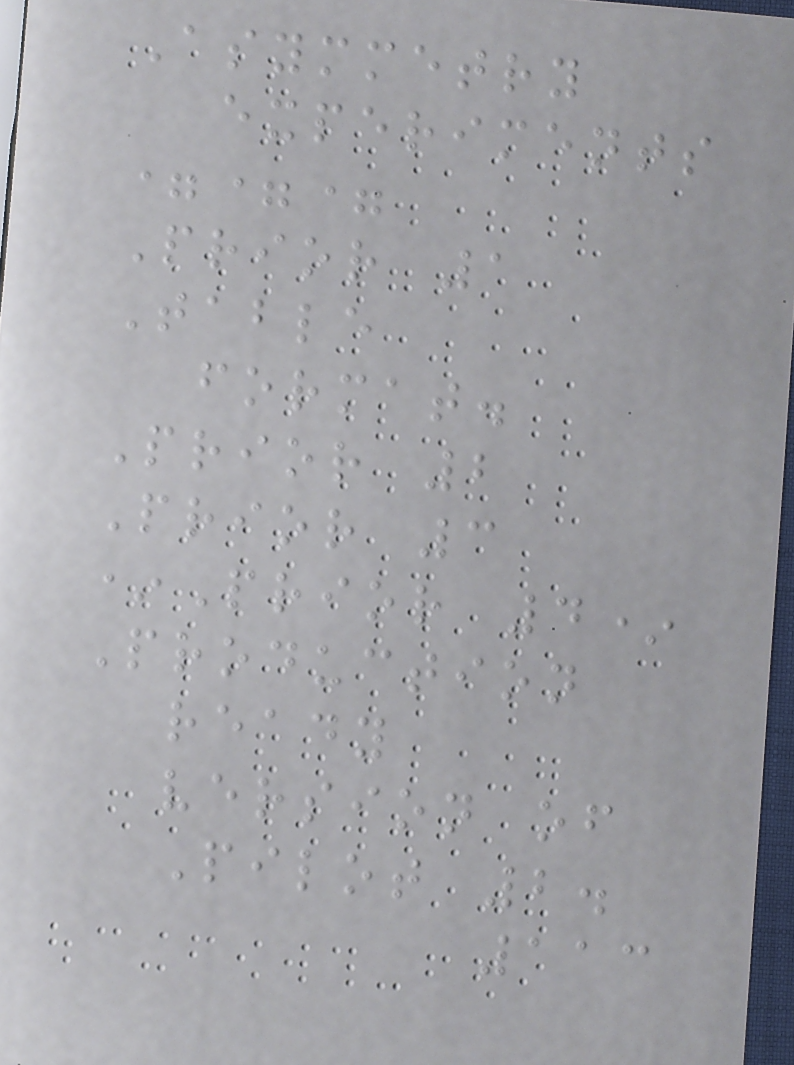Asymmetry
experiments
===
Prior 1
Table
format.
Prior 2
Prior 3
*Prior 4*
Production
ready
version of
Pilot 2.
113
